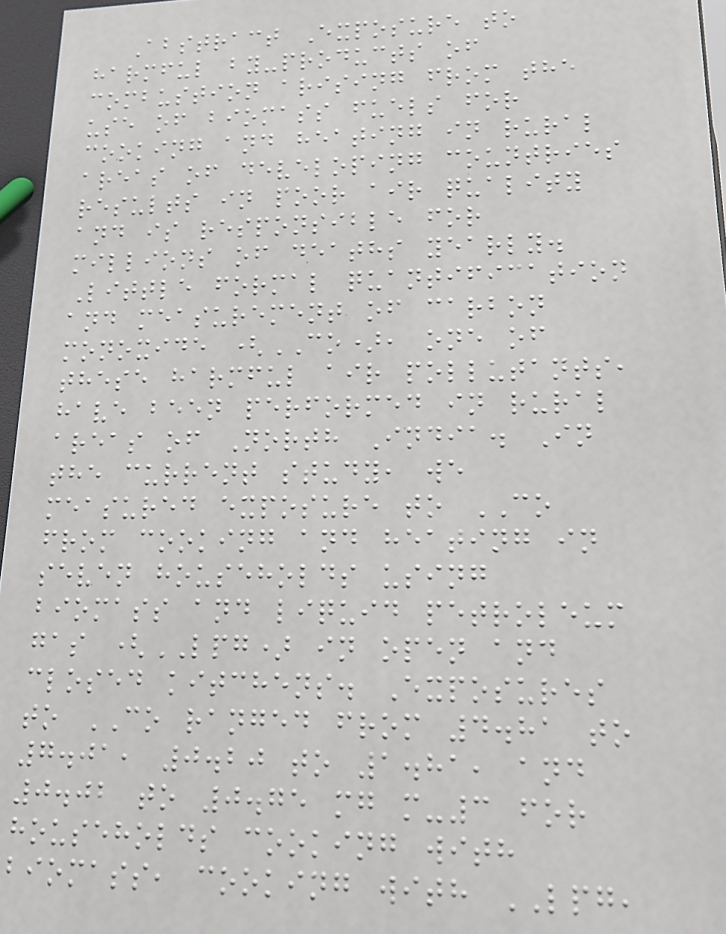Abstract Exposure to
harmful by-products of
combustion arising from the
use of biomass fuels for
cooking and heating in rural
areas of developing countries
results in poor air quality
and is responsible for
millions of deaths yearly.
Little formal quantification
and measurement of carbon
monoxide (CO), one of
these harmful air pollutants,
have been performed in rural
areas of North India. In
the current study, we
measured exposure to CO
from cooking and heating in
seven households using
biomass and liquid petroleum
gas (LPG) in open and
closed kitchens. Exposures
to CO ranged from 4.81 to
7.01, 0.20 to 1.81, and
0.02 to 0.75 mg m-3 for
households cooking with
biomass, cooking with LPG,
